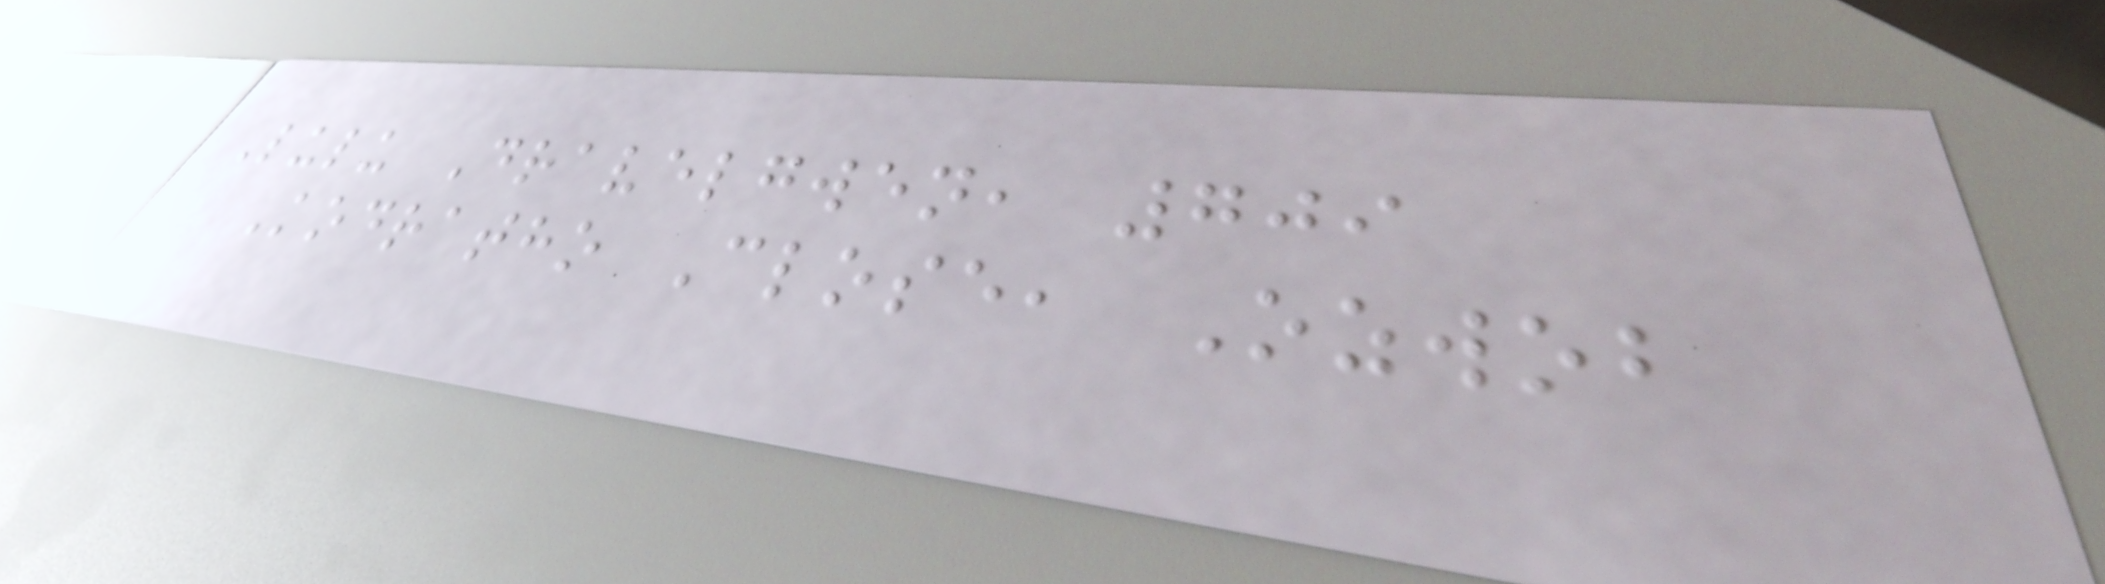Lulu Dravelgwen, 709
Kodratho Close, Ozwob
